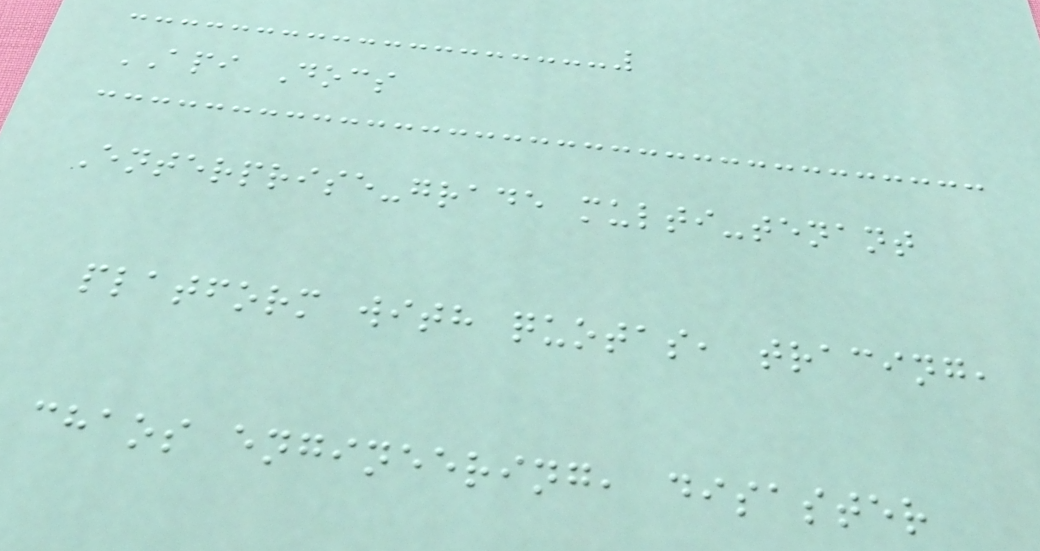API Docs
Enterprise-grade multi-tenant
platform with quotas, tracing,
chaos engineering, disaster
